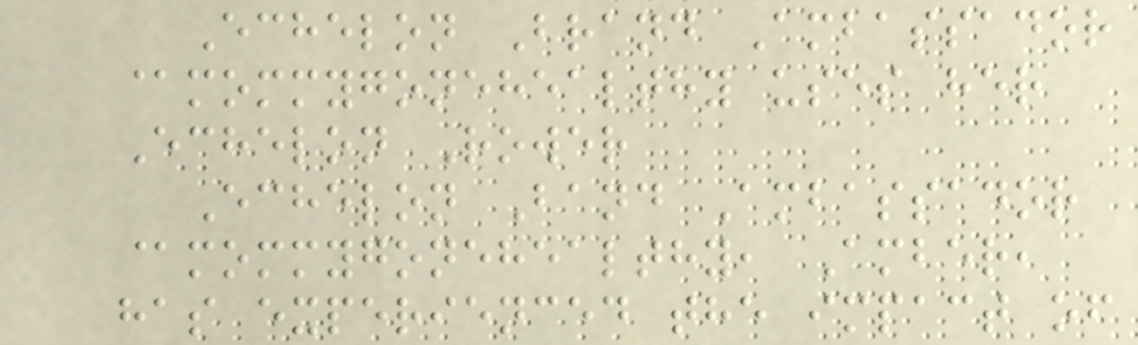Echelon Brand Ambassador
@mommygonehealthy uses her
Echelon Rower
Echelon Band Ambassador
@mommygonehealthy, Amber,
has experienced the impact of
